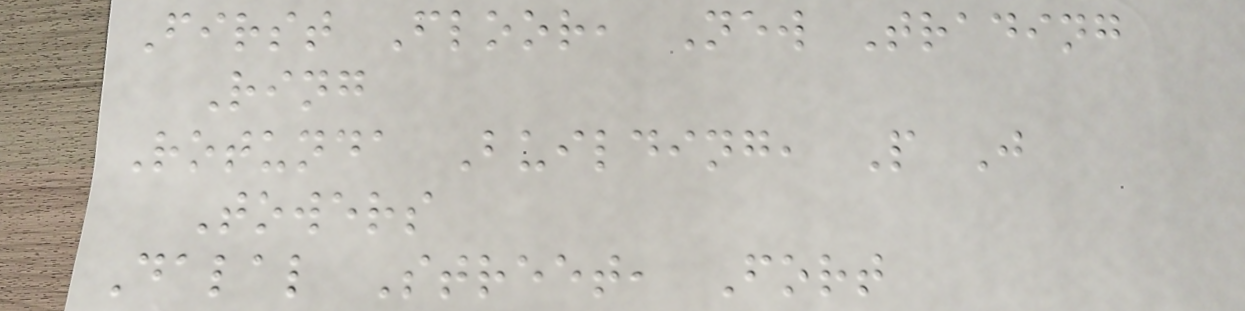First Floor, New Trading
Ring
Rotunda Building, P J
Towers
Dalal Street, Fort
